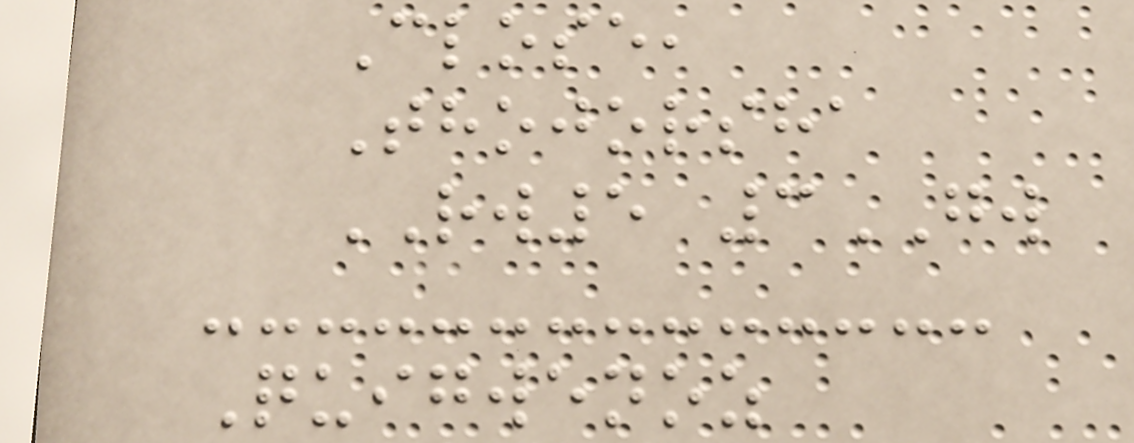Close,
Thojorsha
RW5 3GW
Quigwenoz
